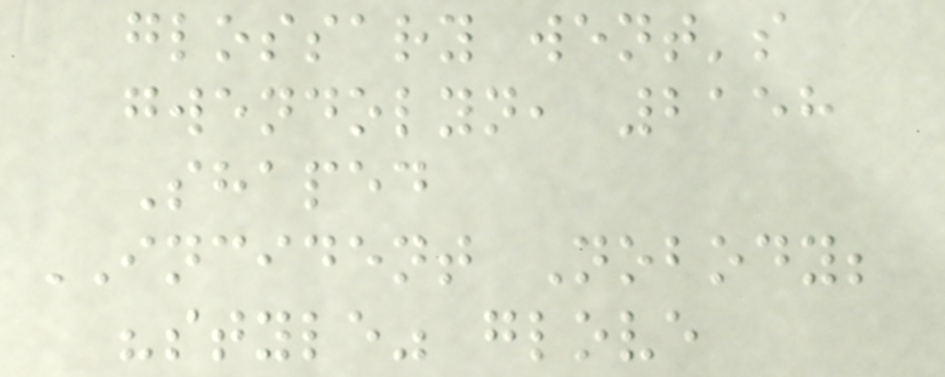glossary went's
gwendolyn, 2158
Shaped
INCIDENT Nobody;
"style" glove
